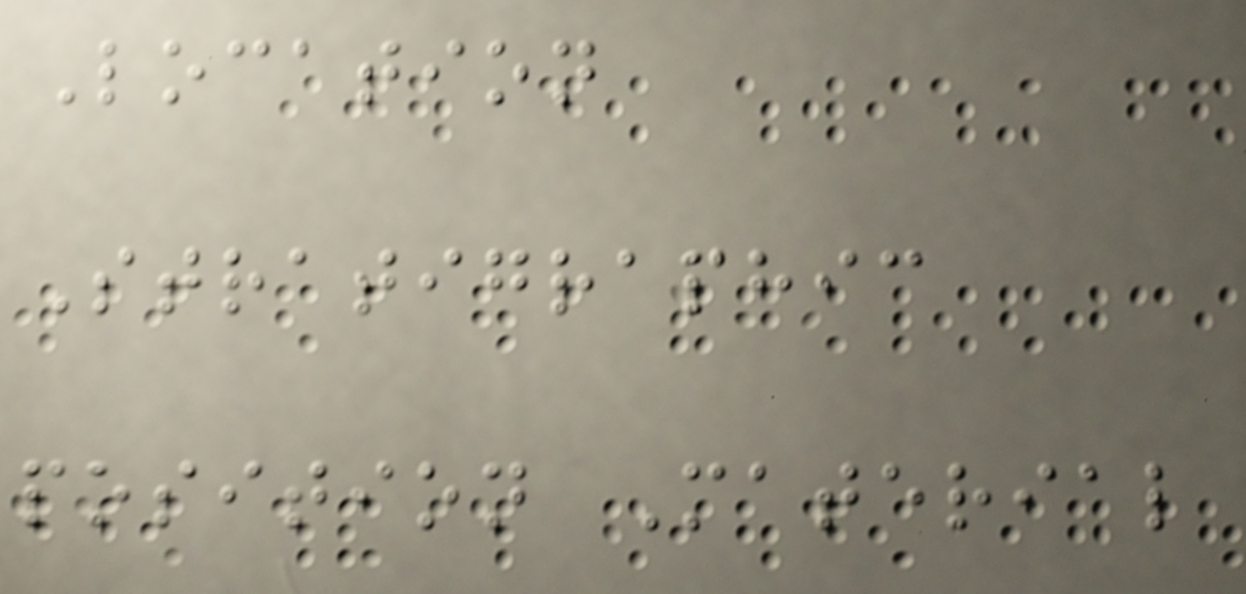Location
Stratigraphic
position Material
